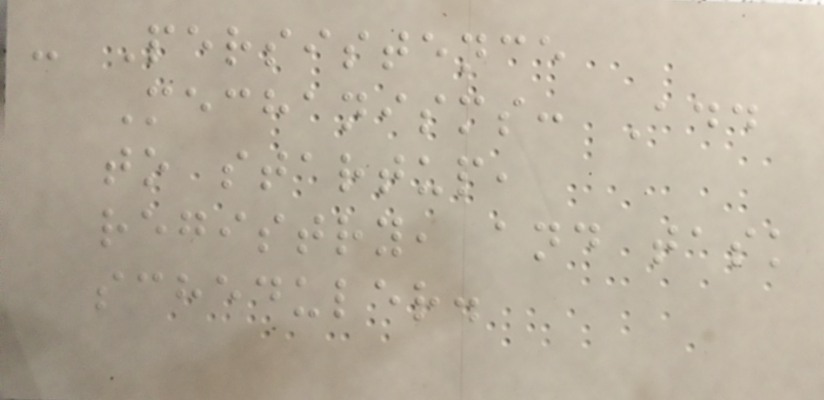- Persistence
Mechanisms: Add
to startup,
registry, and task
scheduler.
